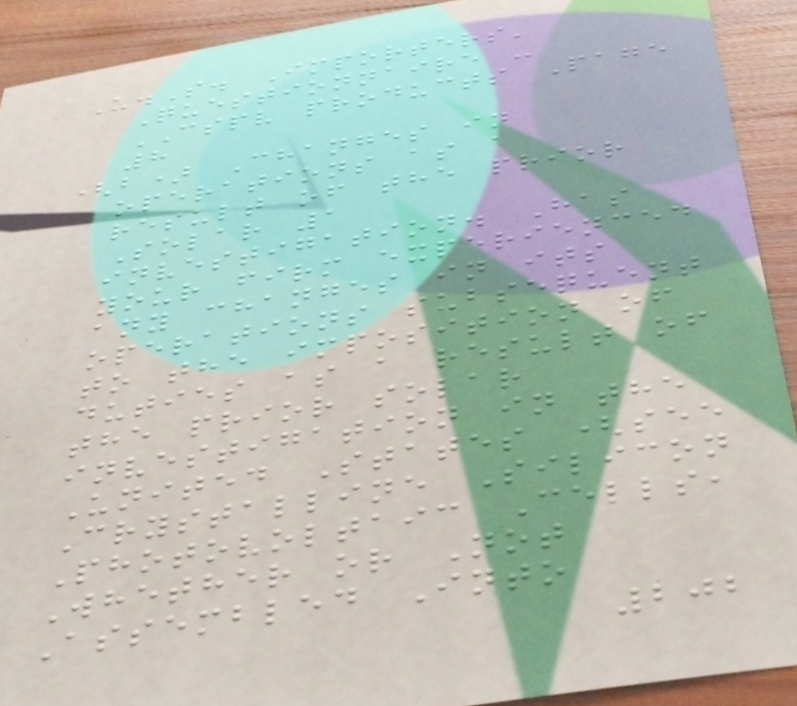U.S. Importers'
Questionnaire -
CSPV products Page
8
(b) Changes in
operations as a
result of the prior
Solar 1
investigation. Has
your firm experienced
any changes in its
operations subsequent
to the imposition of
duties as a result of
the prior solar
investigation in the
United States (see
Crystalline Silicon
Photovoltaic Cells,
Whether or Not
Assembled Into
202
